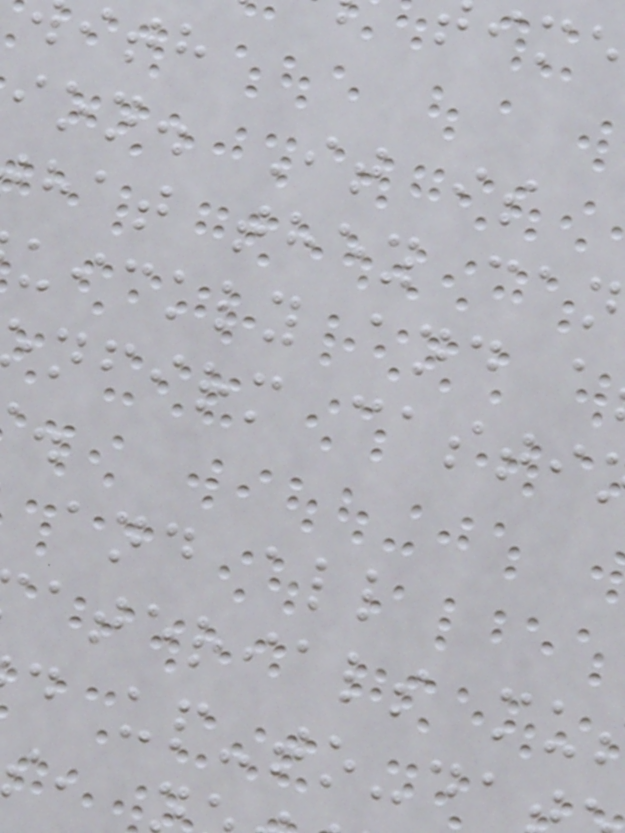ion. It is
hat they can
uickly and a
nfirm casti
and all
aterials mu
d up-to-da
